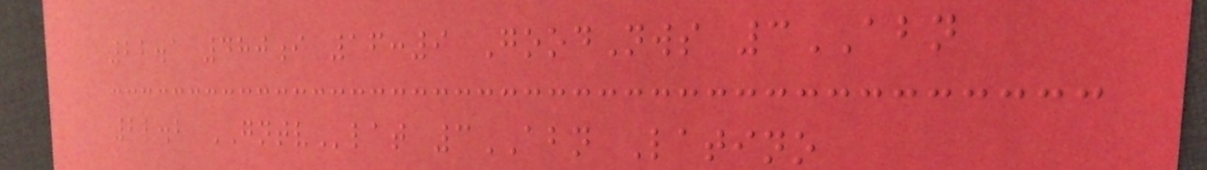22.1 480i 16:9 GoodNws 3ABN
22.2 GNTVlat 3ABN Latino
